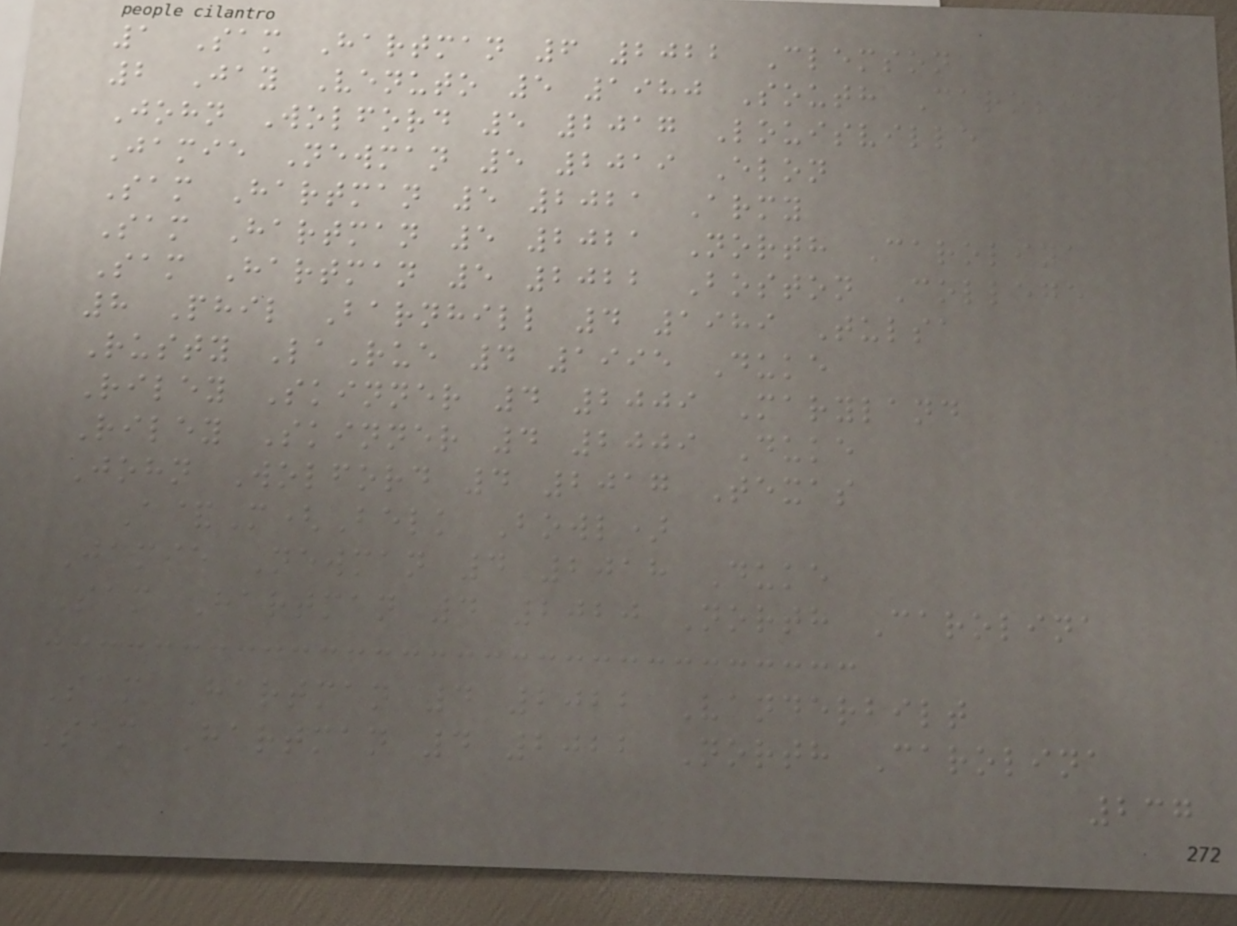1 Sam Hartman 6 2022 Clemson
2 Jay Venuto 5 1980 South Carolina
John Wolford 5 2017 Louisville
Jamie Newman 5 2019 Elon
Sam Hartman 5 2021 Army
Sam Hartman 5 2021 North Carolina
Sam Hartman 5 2022 Boston College
8 Phil Barnhill 4 1989 Tulsa
Rusty LaRue 4 1995 Duke
Riley Skinner 4 2009 Maryland
Riley Skinner 4 2009 Duke
John Wolford 4 2017 Texas
A&M(Belk Bowl)
Jamie Newman 4 2018 Duke
Sam Hartman 4 2020 North Carolina
Sam Hartman 4 2022 Vanderbilt
Sam Hartman 4 2022 North Carolina
237
